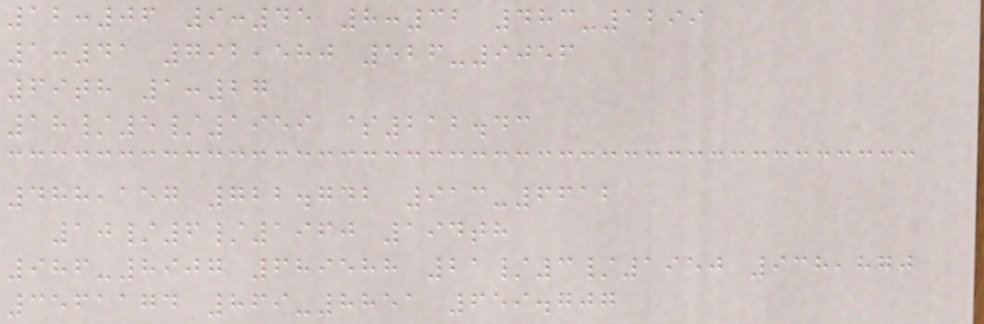12:06 9:45 8:32 483-1299
1:41 792,580 526-9056
69th 1:27
18/5/1959 $212.43
488,157 722.742 913-6612
10/6/1960 194th
986-8907 689588 21/3/1950 938,870
3561174 869-8851 659.707
